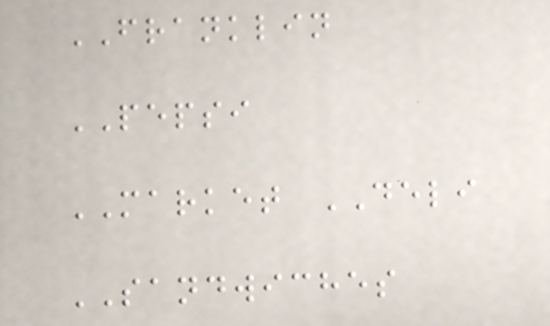FRANKLIN
PEPSI
MARKET DELI
SANDWICHES
